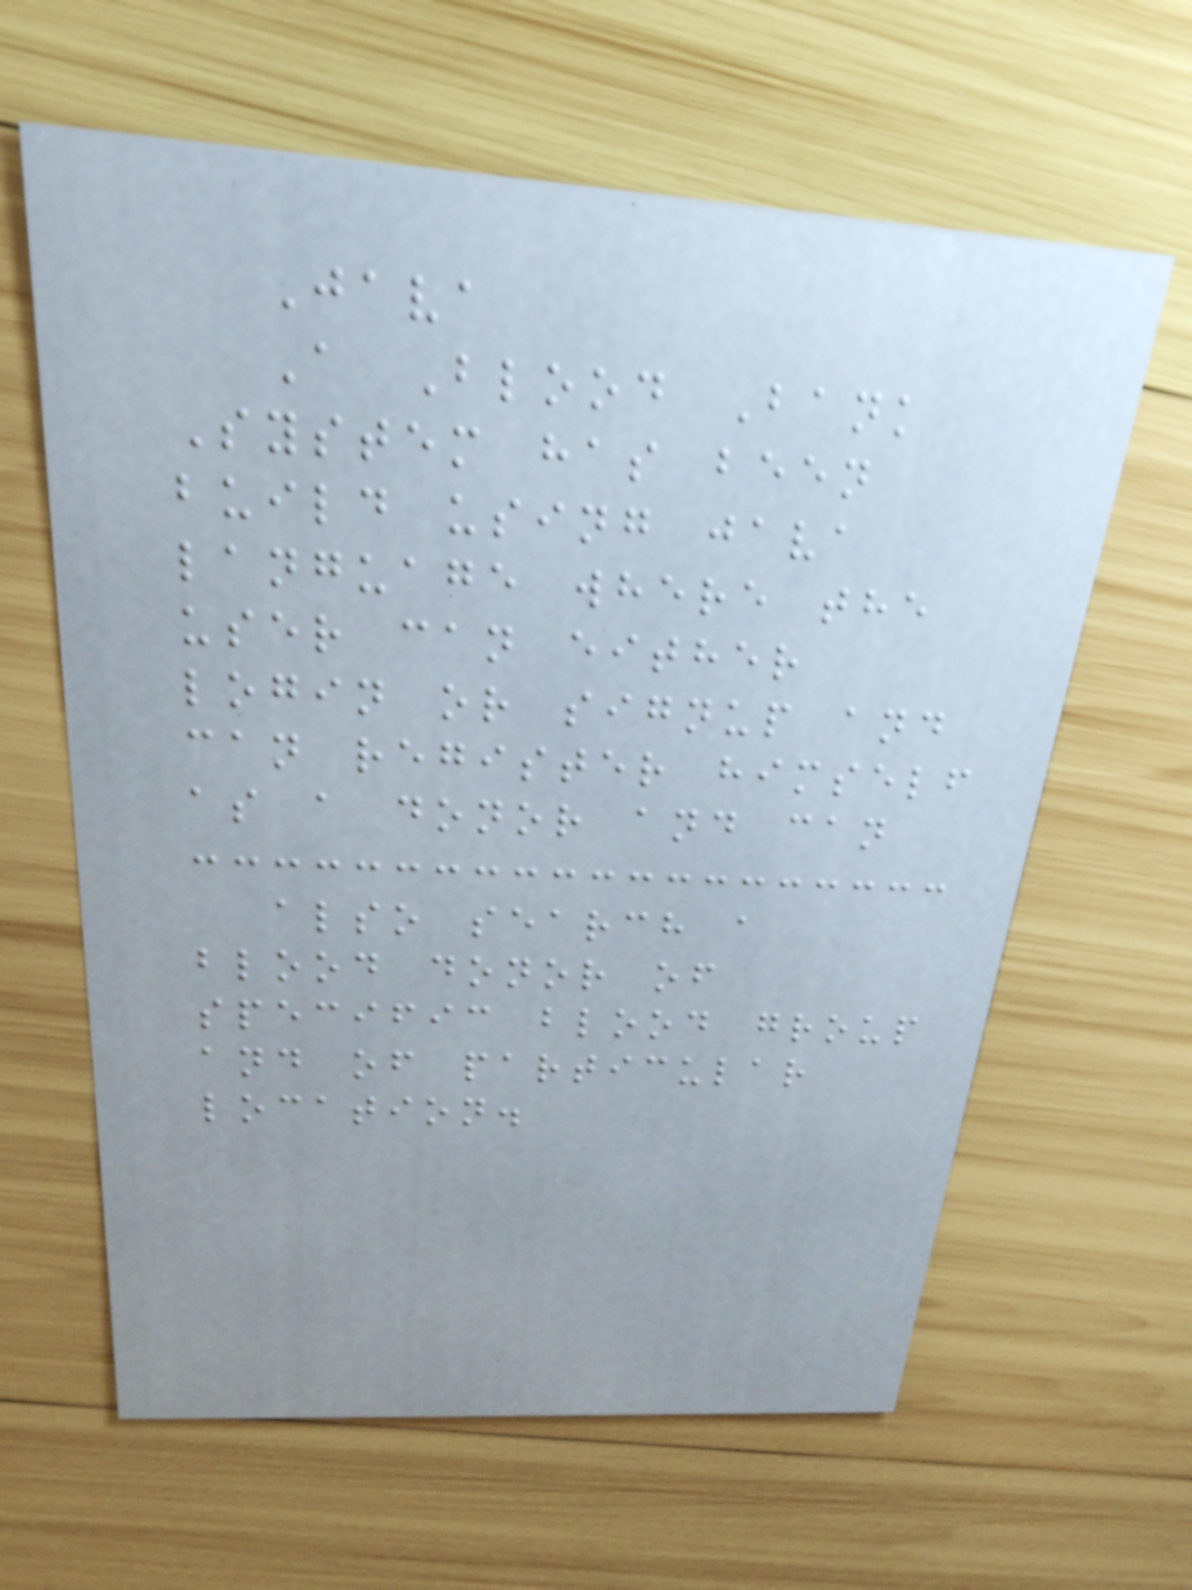Java
A Blood Bank
System has been
build using java
language where the
user can either
login or signup and
can register himself
as a donor and can
also search a
blood donor of
specific blood group
and of particular
location.
